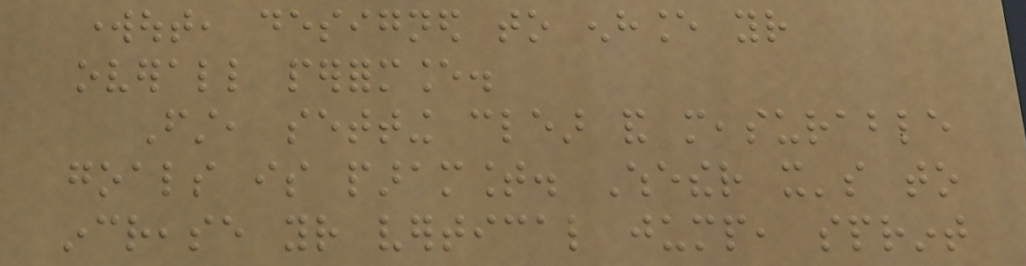workout, designed to enhance your
overall performance.
First, setting clear and measurable
goals is paramount. Whether it's to
increase your vertical jump, sprint
